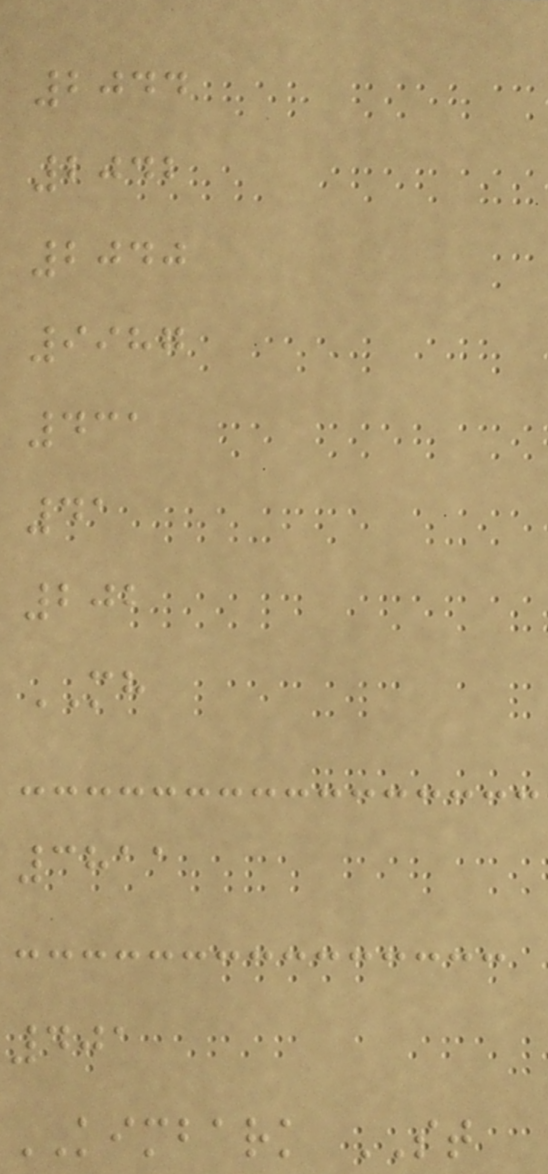2044
2042
2040
9987
431
41
202
MH
3811
401
KIMBARK ST
